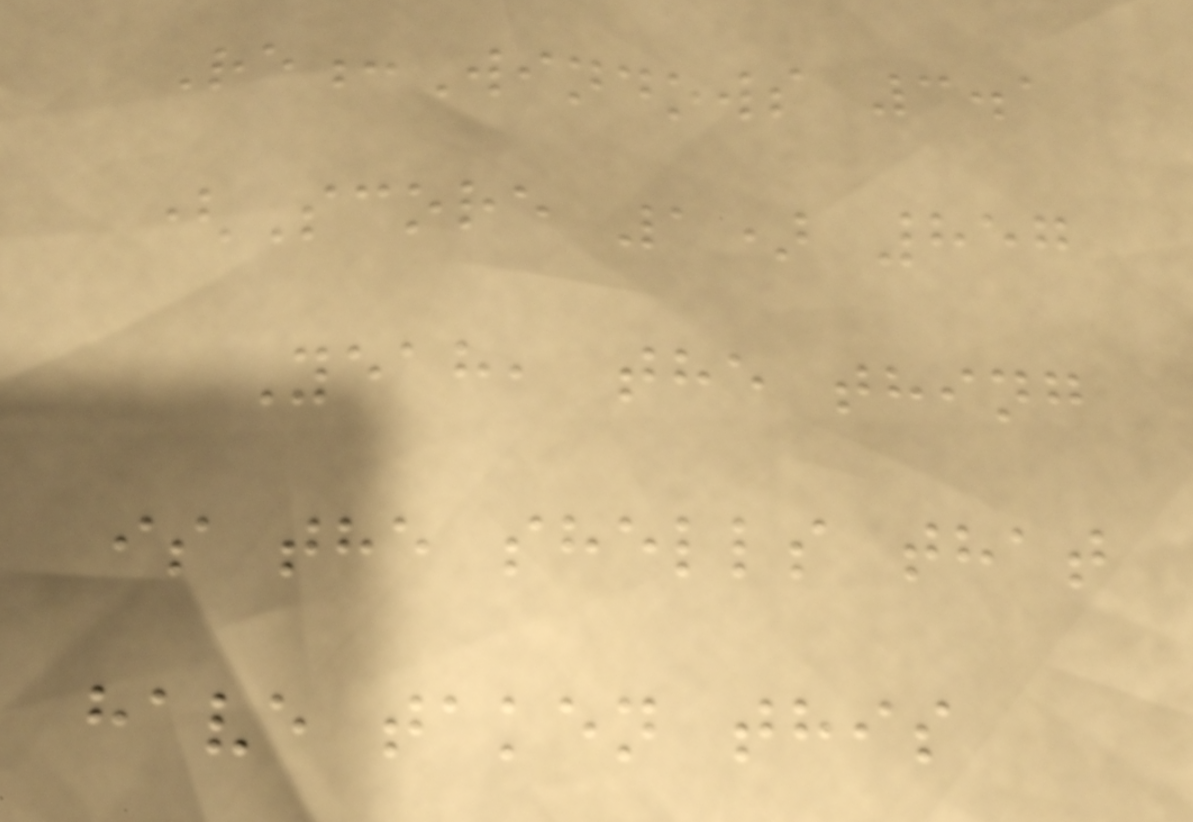Re:Windows 3.1
(Score 1) 857
Yeah, the thing
is the shells that
have taken this
